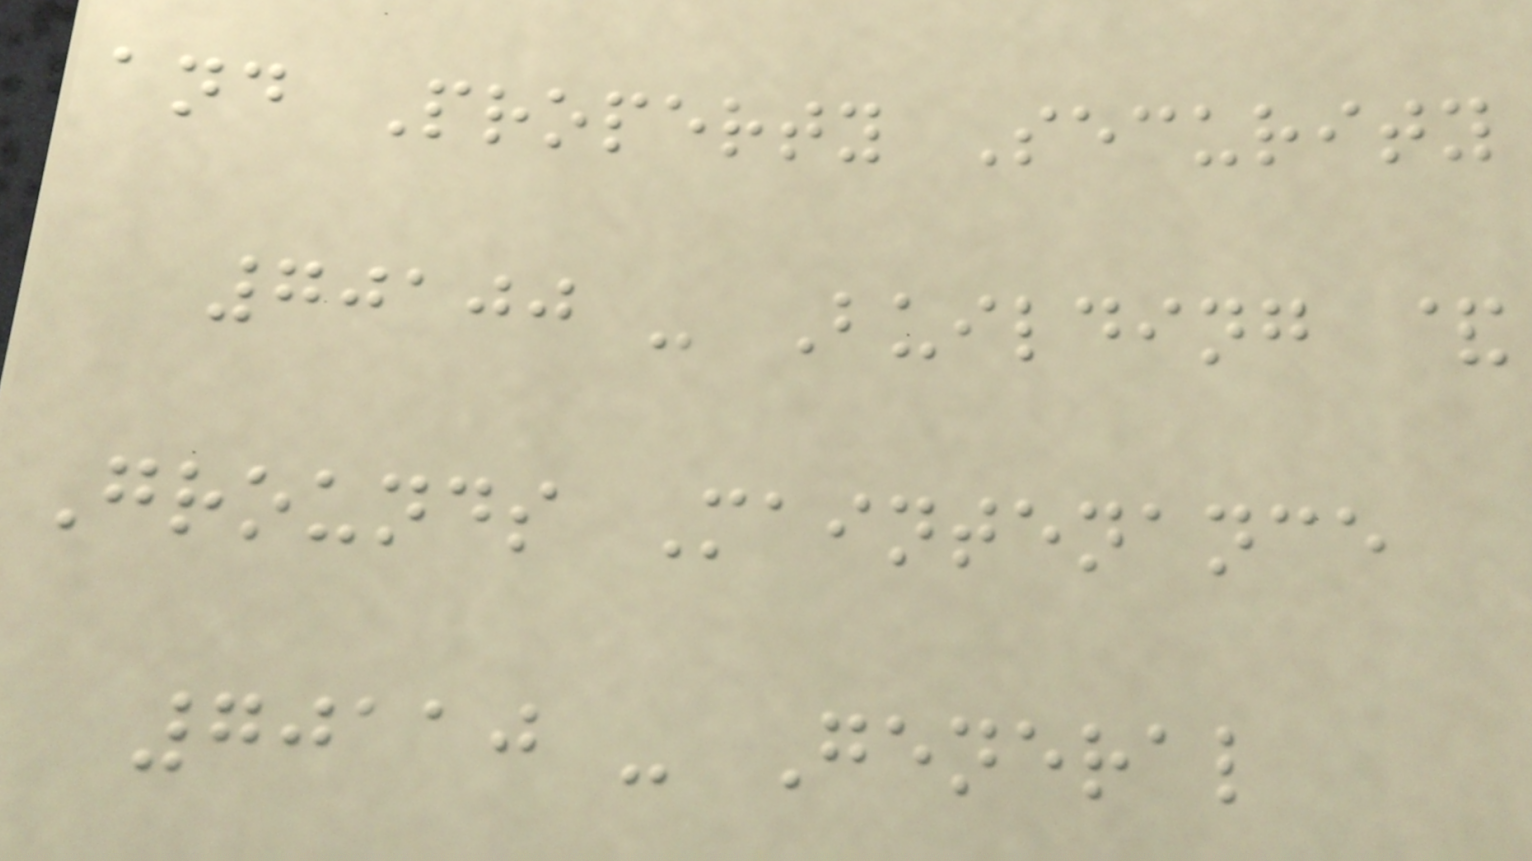and Property Security
70100 - Building &
Grounds Maintenance
70110 - General
